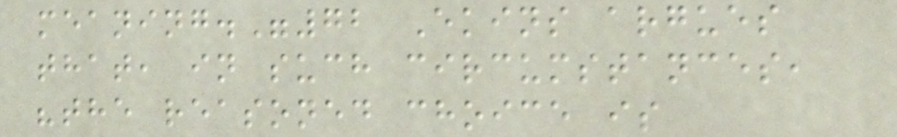meaning."72 Ekins argues
that, in such circumstances,
"the reasoned choice is
